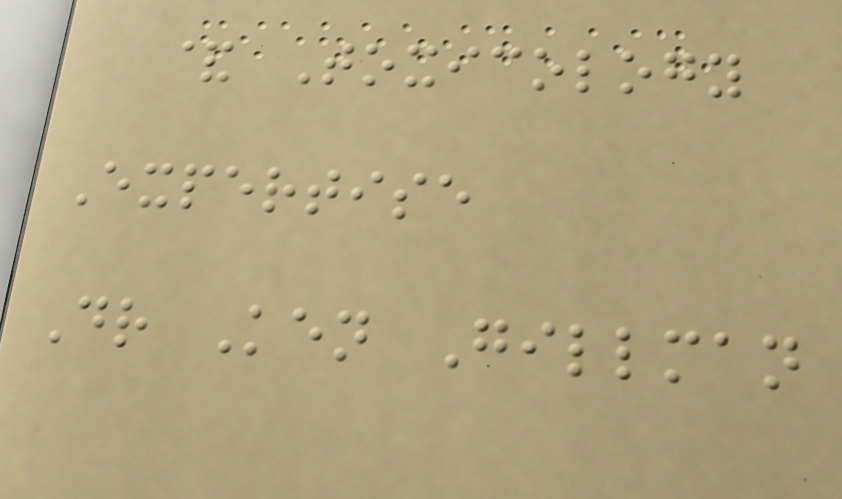& Toxicology
Expertise
Dr Ken Gillman
